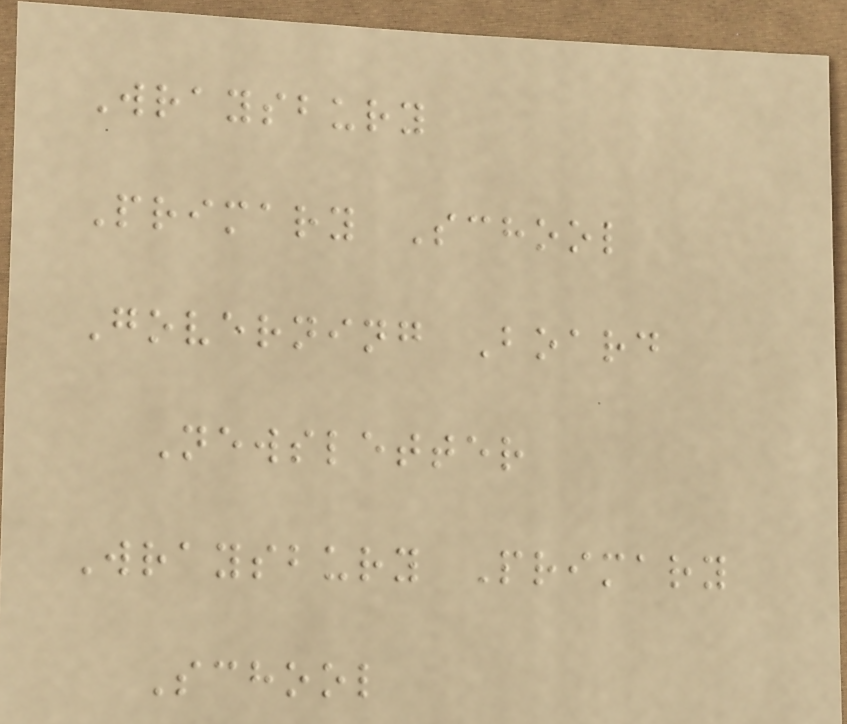Wraysbury
Primary School
Governing Board
Newsletter
Wraysbury Primary
School
